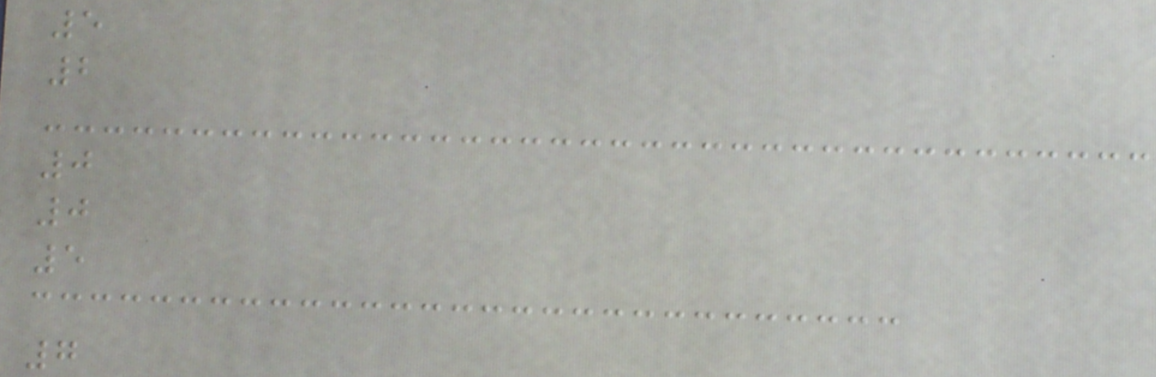5
2
0
0
5
7
